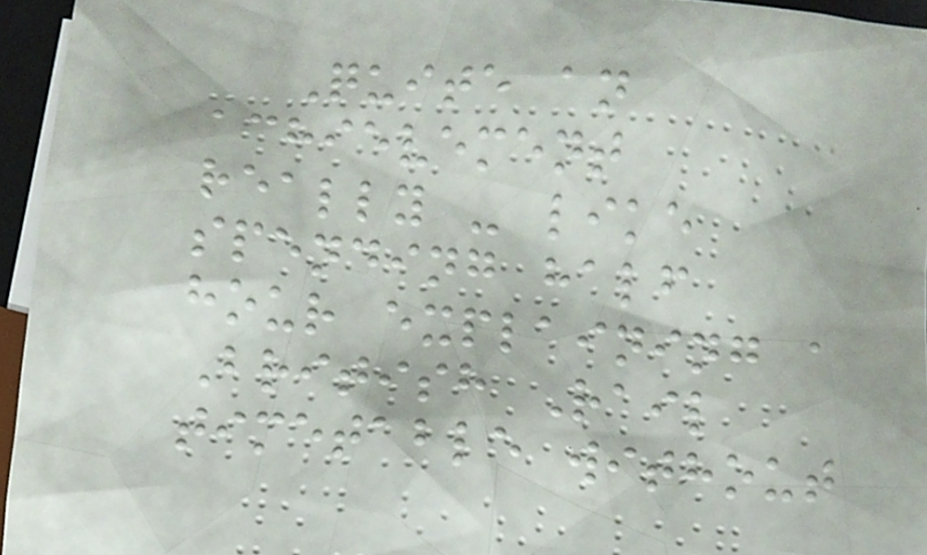Quite an
achievement
really - like
spending half
hour explaining a
British Rail
timetable without
